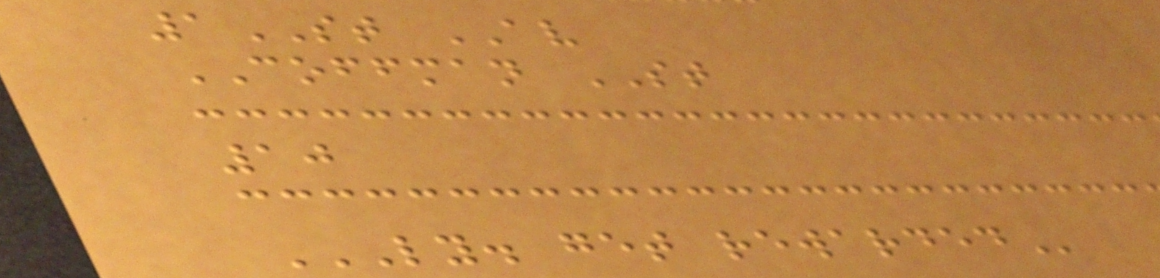1ST AV
COFFMAN ST
10
LY. GET REWARDED
